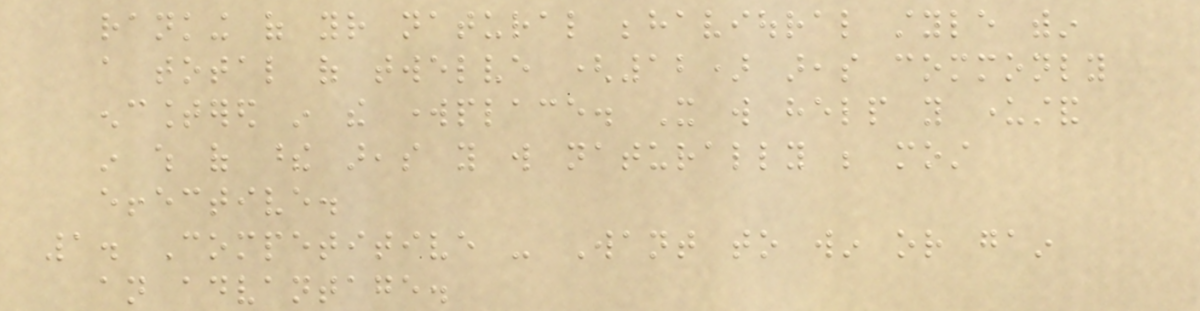ranking of your natural behavioural style within
a total of twelve (12) areas commonly
encountered in the workplace. It will help you understand
in which of these areas you will naturally be most
effective.
1. Competitive - Want to win or gain
an advantage.
